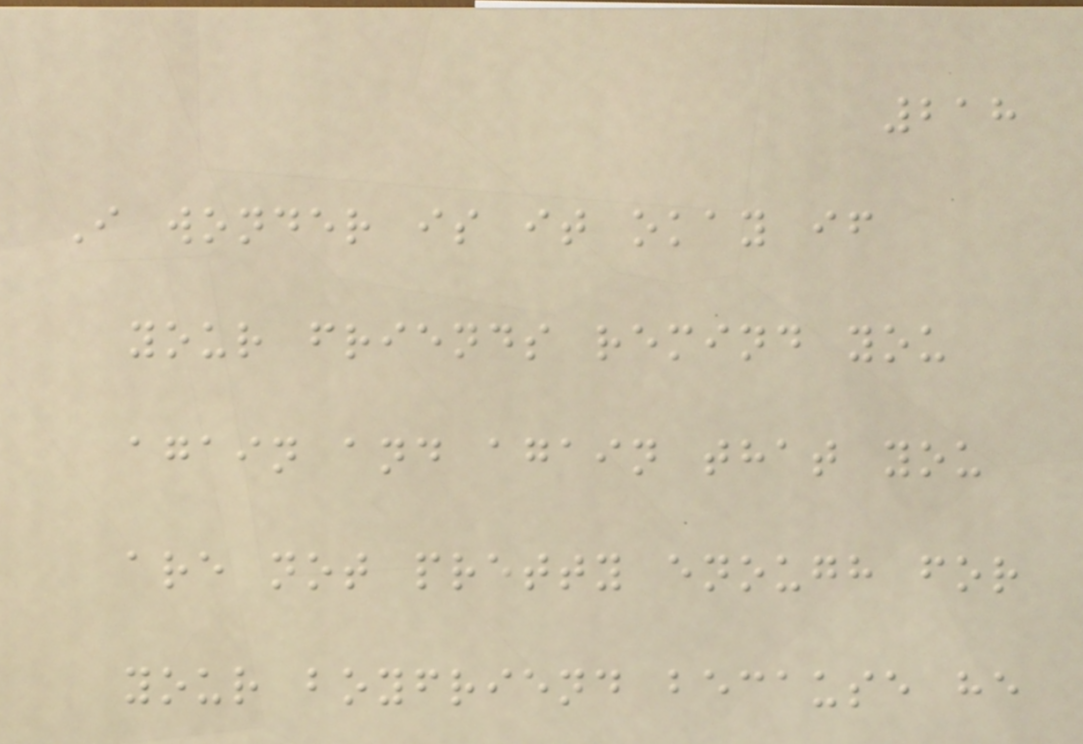218
I wonder is it okay if
your friends remind you
again and again that you
are not pretty enough for
your boyfriend because he
